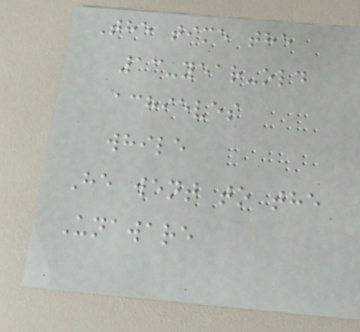The time the
13-year-old
achieves
while
He went to the
Unaware
